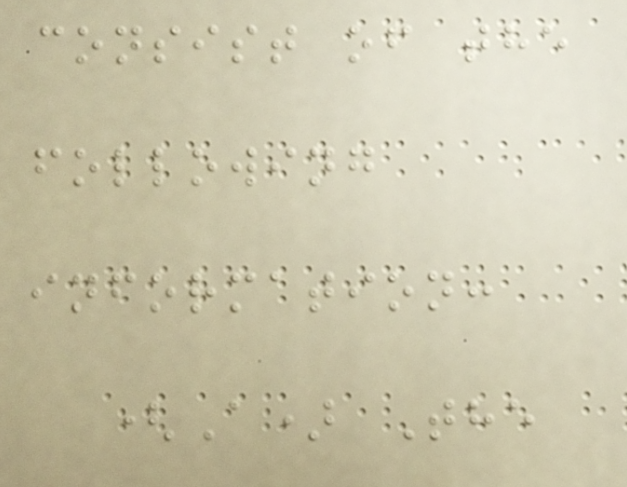consist of the
following
information:
(A) The
